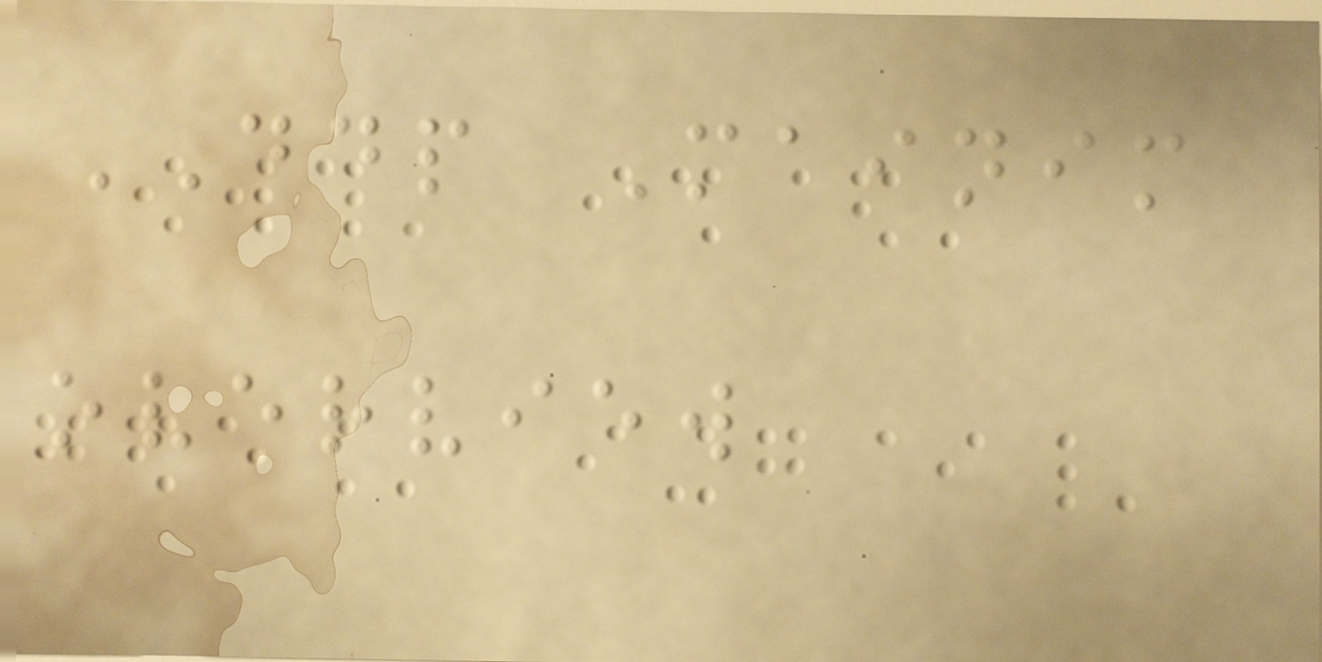DDP Mainim
overview
